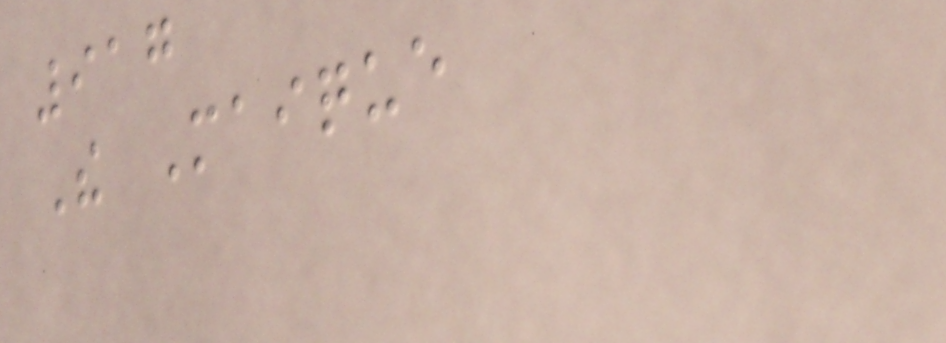917
The Maique
